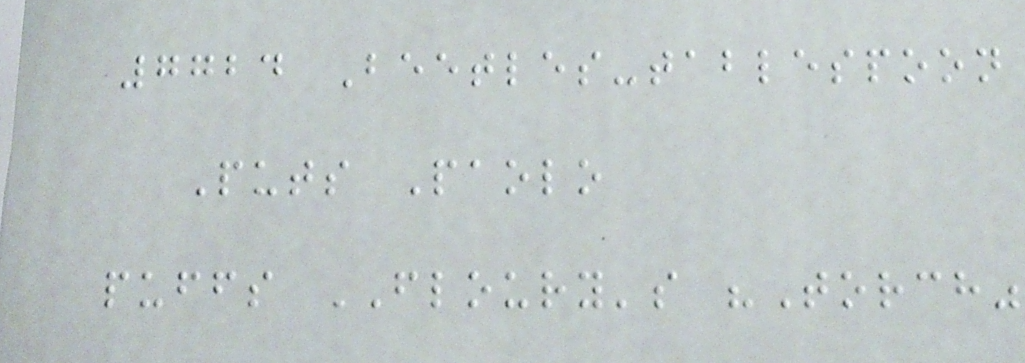7724 Beetles-tablespoon
Puts Paolo
puffs FLOURY's "Torch"
